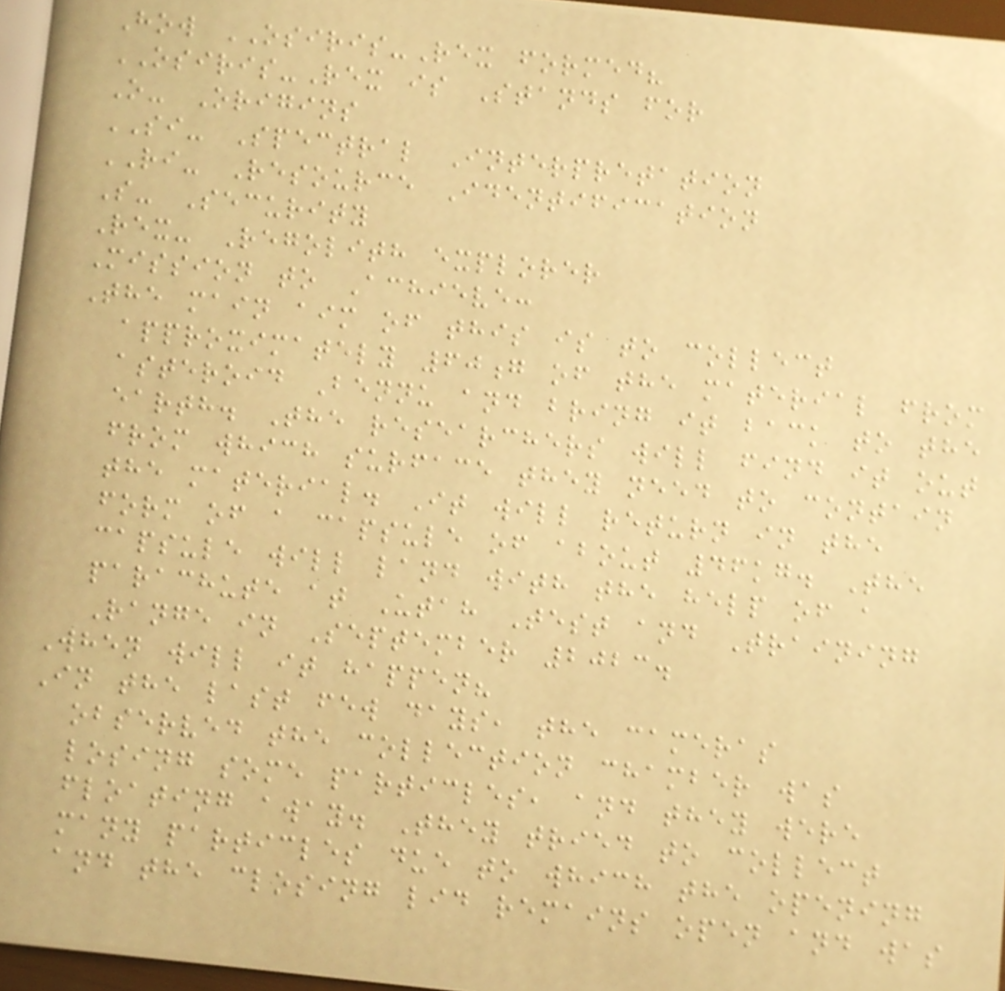How OSIRIS-Rex formed?
OSIRIS-Rex is Stands for
O- Origins
SI- Spectral Interpretation
RI- Resource Identification
S- Security
Rex- Regolith explorer
Mission to Achieve:
The main aim of this is to collect
approximately 60g of the material from
asteroid Bennu and bring it back to the
earth. The researchers will find it out
from which surface they need to contain
the material. It will return in the
form of a capsule of about 46kg. The
capsule will land with the help of a
parachute at Utah Test and Training
Range in September 2023.
When will it happen?
In the last few days, the cameras
observed the collection chamber was
losing some particles, and they were
floating away. They tried to collect
many particles due to which the opening
and the closing lid remains open and was
